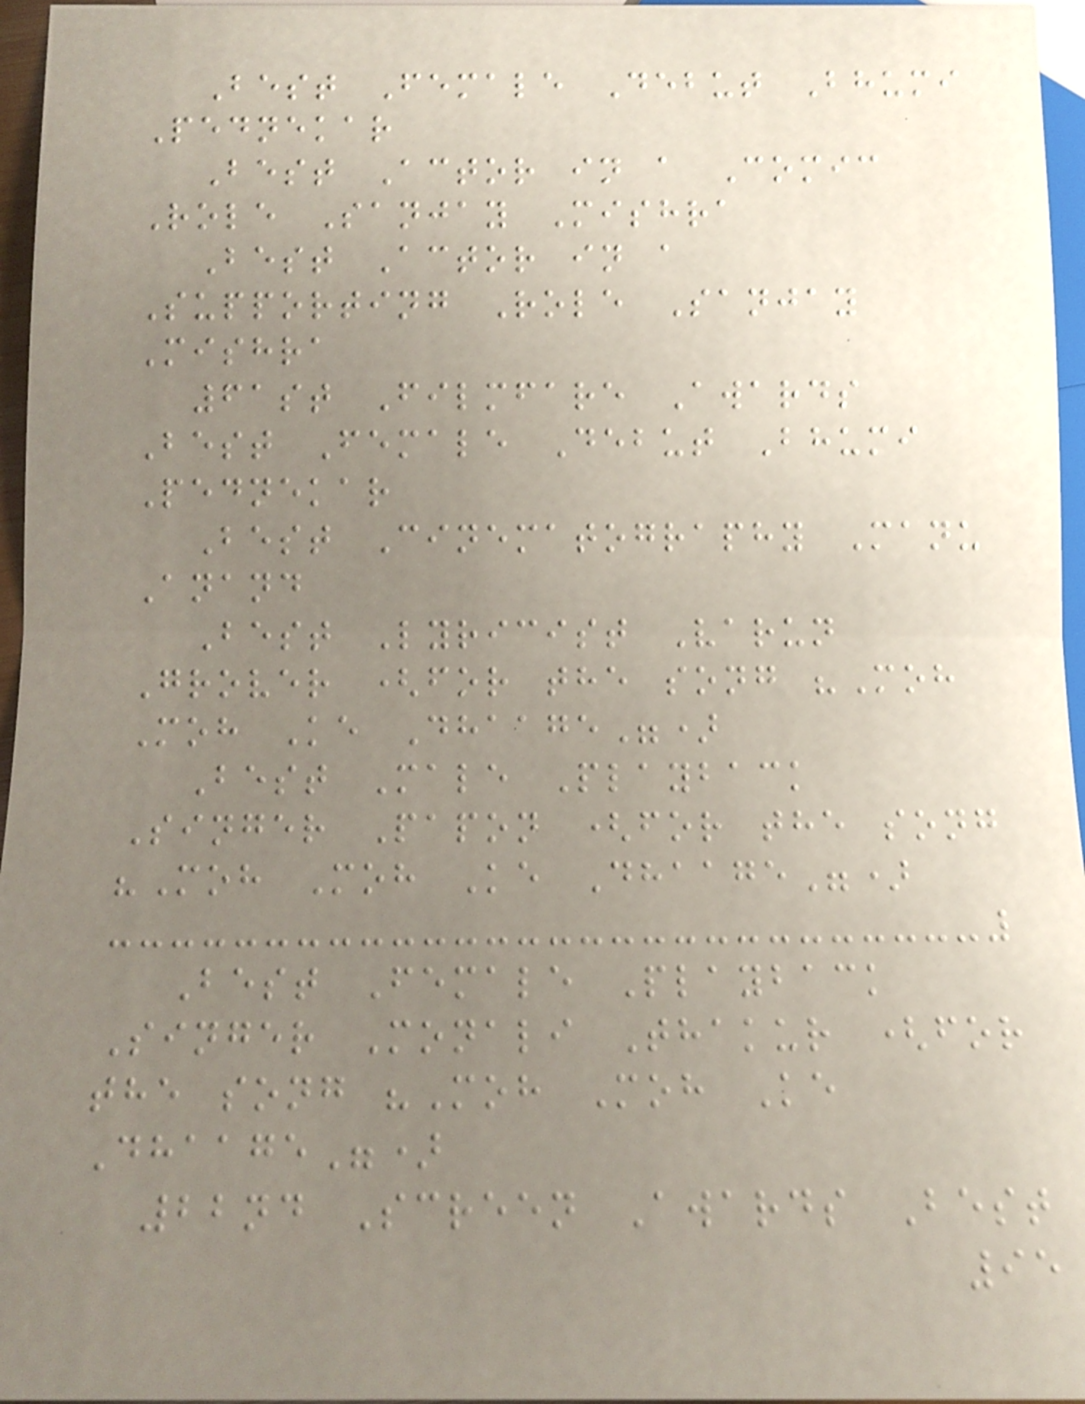Best Female Debut Bhumi
Pednekar
Best Actor in a Comic
Role Sanjay Mishra
Best Actor in a
Supporting Role Sanjay
Mishra
61st Filmfare Awards
Best Female Debut Bhumi
Pednekar
Best Cinematography Manu
Anand
Best Lyricist Varun
Grover (for the song "Moh
Moh Ke Dhaage")
Best Male Playback
Singer Papon (for the song
"Moh Moh Ke Dhaage")
Best Female Playback
Singer Monali Thakur (for
the song "Moh Moh Ke
Dhaage")
22nd Screen Awards Best
95
